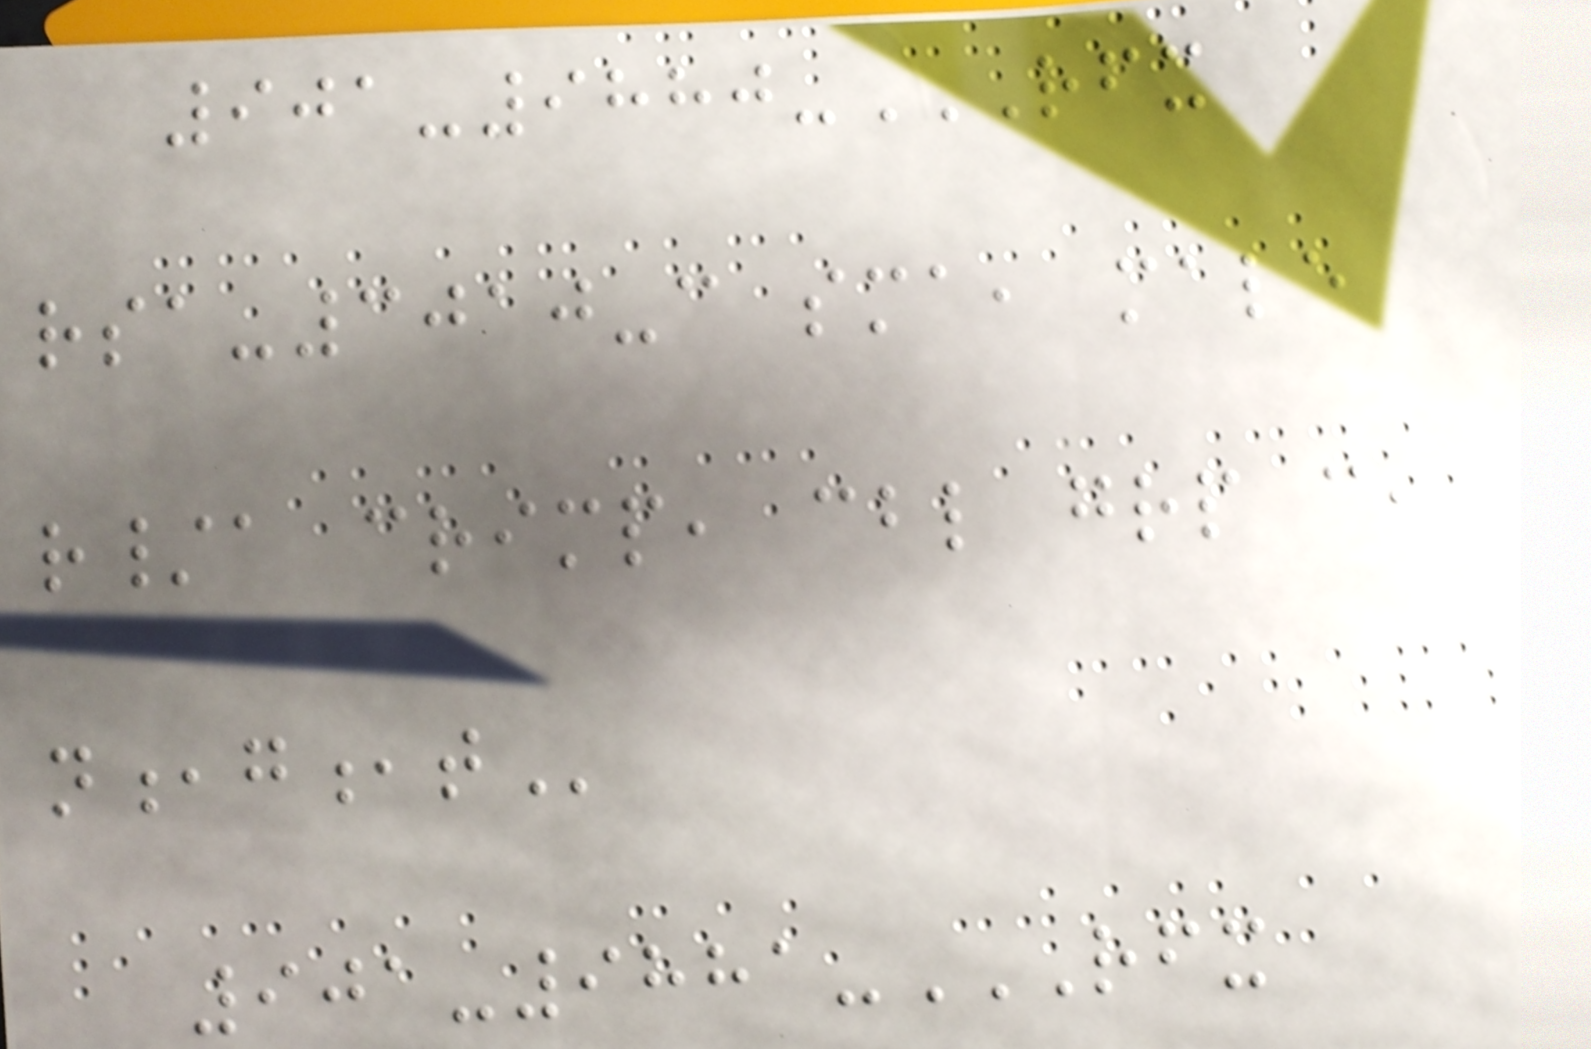901-9880-RFX
RSA-3010-C SMA, MALE
R/A CRIMP, CBL GRP C,
N,G,T
901-9881-RFX
